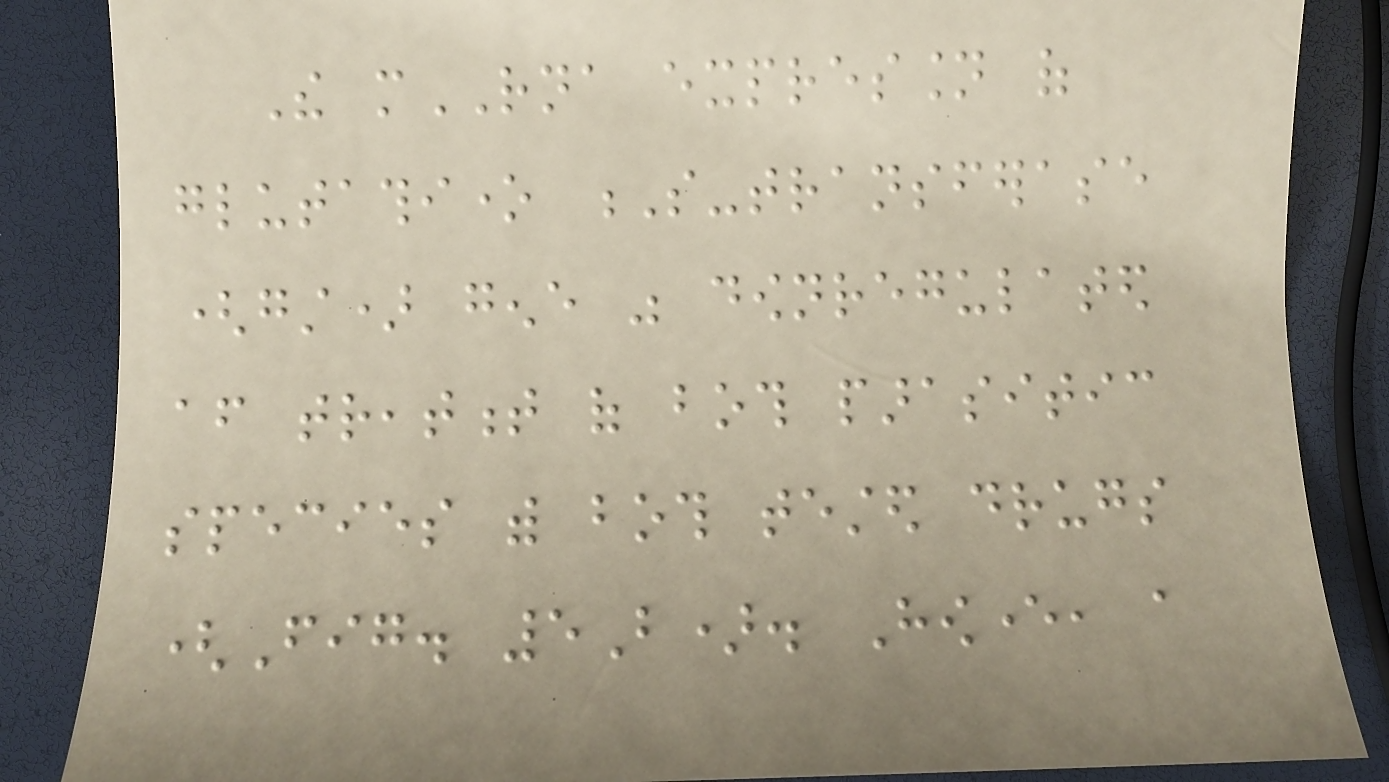The mRNA expression of
glutathione S-transferase
(gst) gene was downregulated
after treatment of both parasitic
species with both tested drugs
(Fig. 5B). However, a
